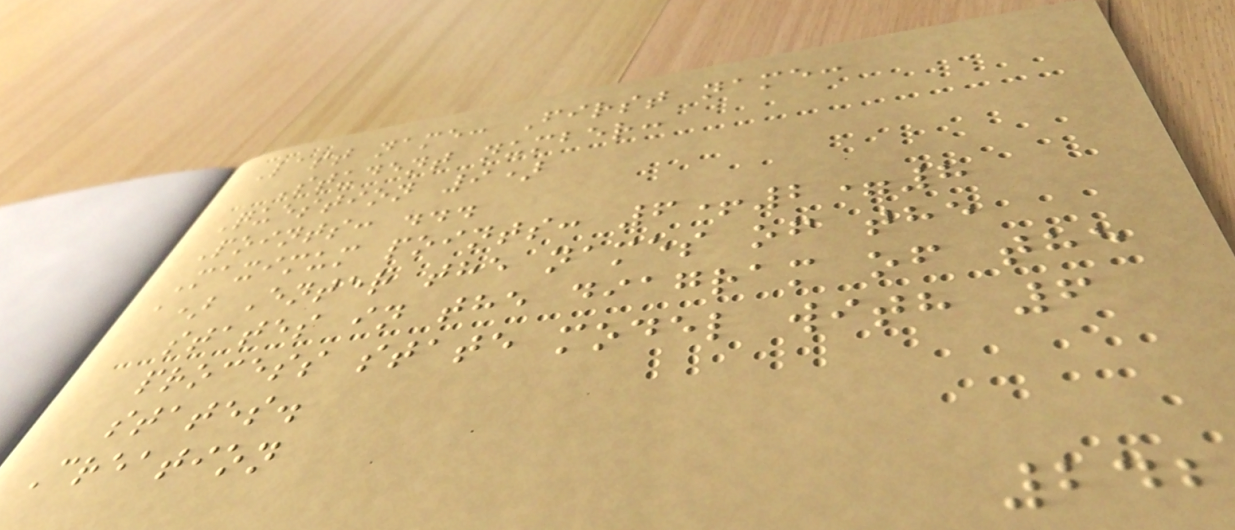Last name: First name:
Student number:
Question 9)
Points: ...
Maximum points: 6+2=8
a) Enter the names of the
states in the diagram of the
process state model with 6
states.
Creation
242
